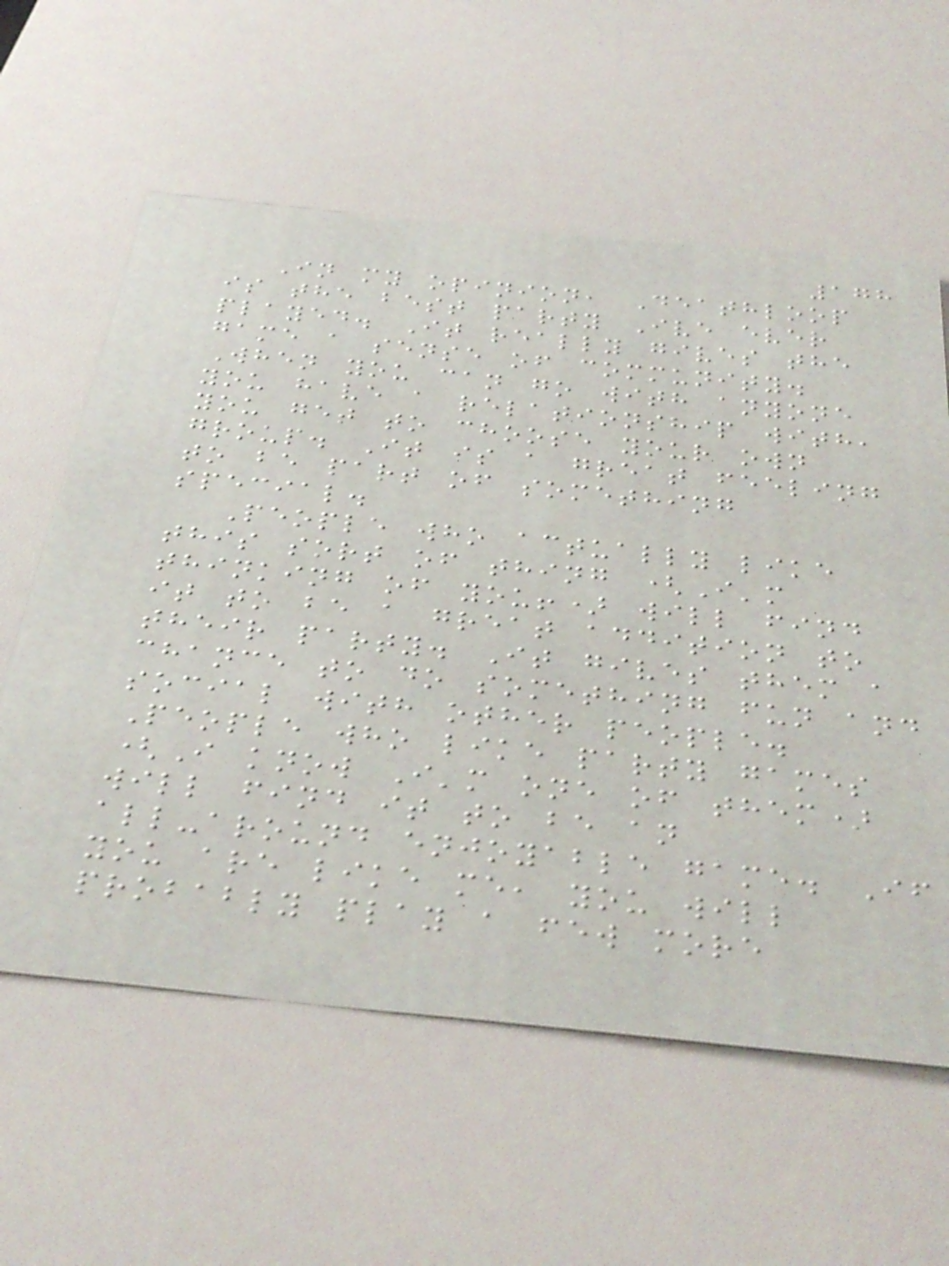178
In my opinion, Deathloop
is the best party Ive ever
played. It really gives the
game a sense of community.
When you can go with anyone
you have a relationship with,
you get to choose your own
group. It is a great feeling
to be part of something
special.
People who actually like
this sort of thing (I'm
thinking of you!) will find
it to be a great addition to
their party. It gives them a
chance to do something fun and
social with other people.
People who like party games
(I know I'm one of them)
will find it to be an
all-around enjoyable game. If
you are like me, you will
probably play a few more
